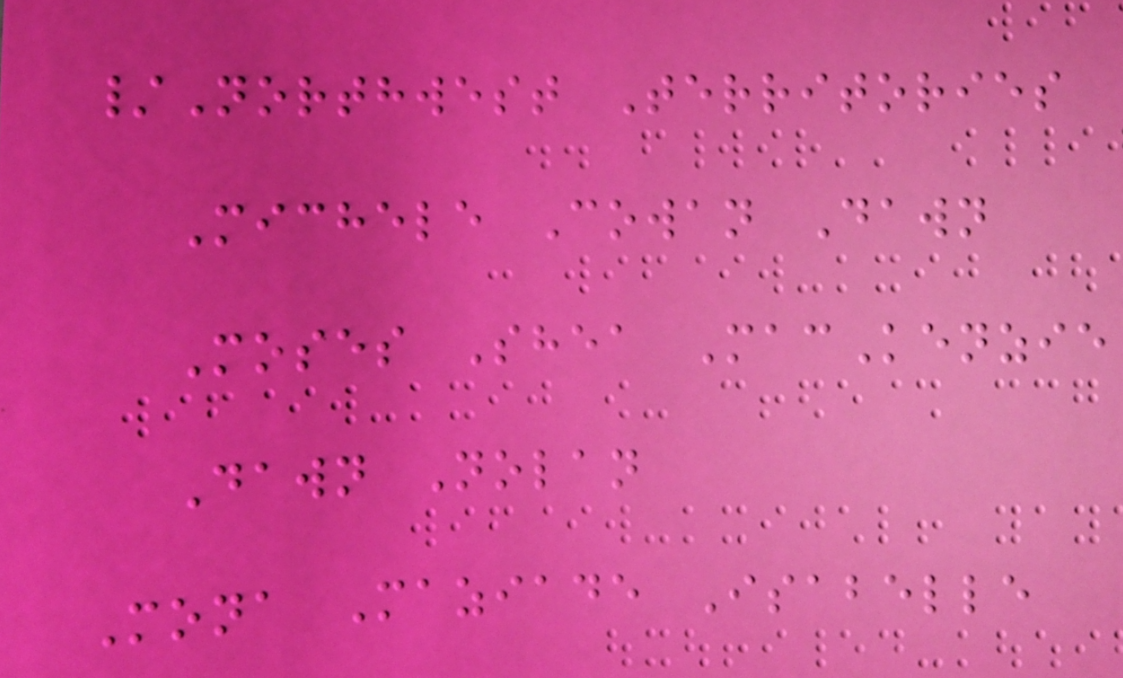/Northwest Territories
Michele Cowan Dawn
Moses Shea MacKenzie
Dawn Nolan
Mona Maziade Isabelle
